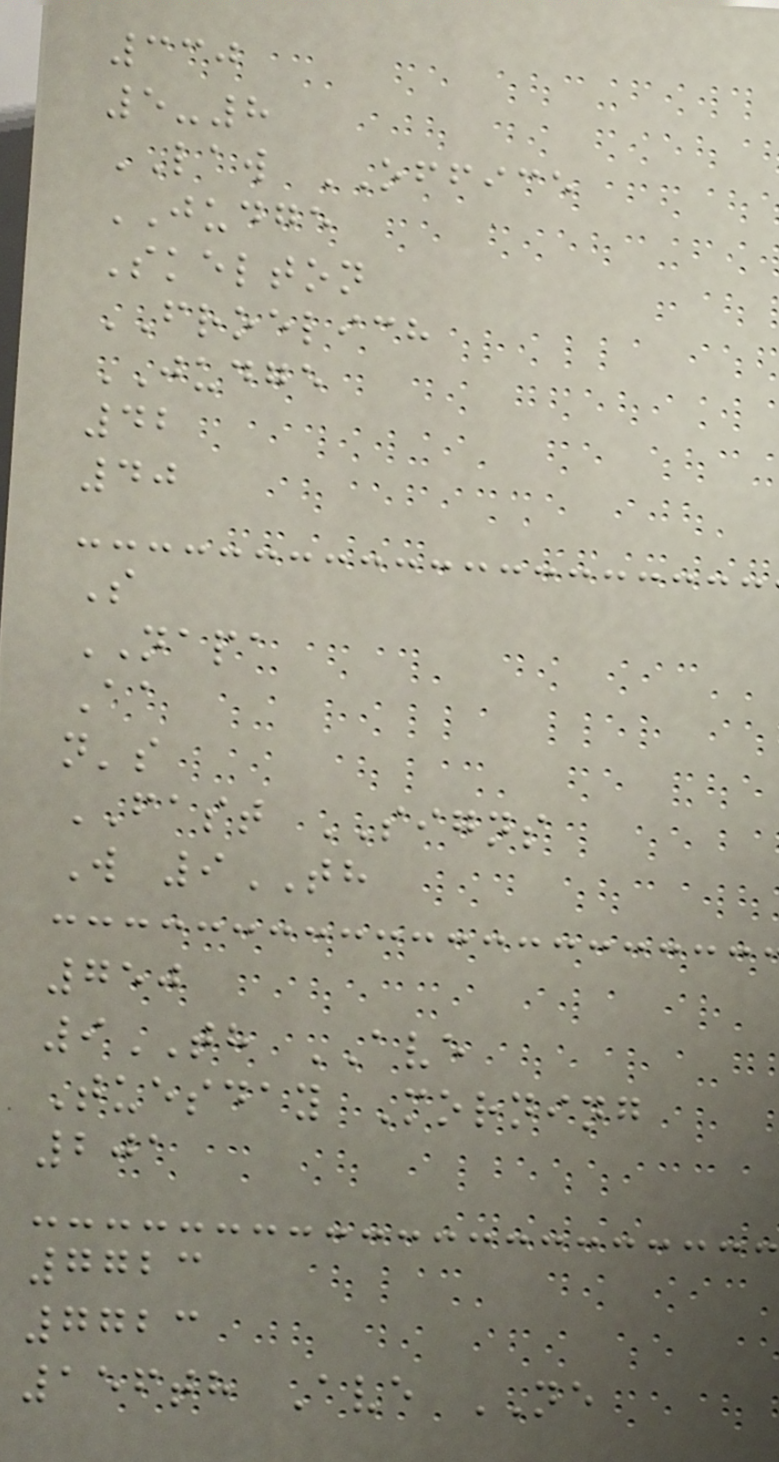330
5-8
LAW OFFICE
JUDGE
Skelton
FROELICH
JUDGE
42
40
S
NAPA
Aa
n's
FAST SIGNS
W 9TH
750
9TH AVE
Tuesday Morning
201
7723
7723
156th Ave NE
